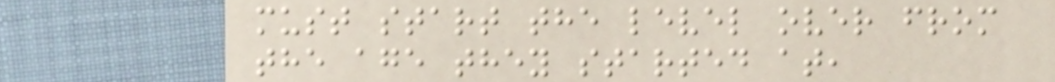must start the level over from
the age they started at,
